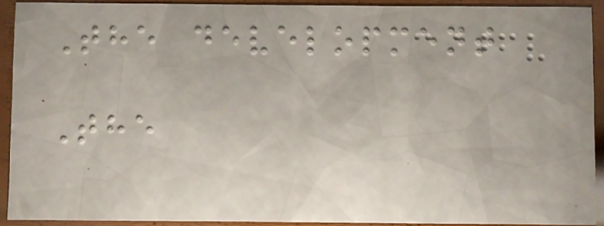The development
The
